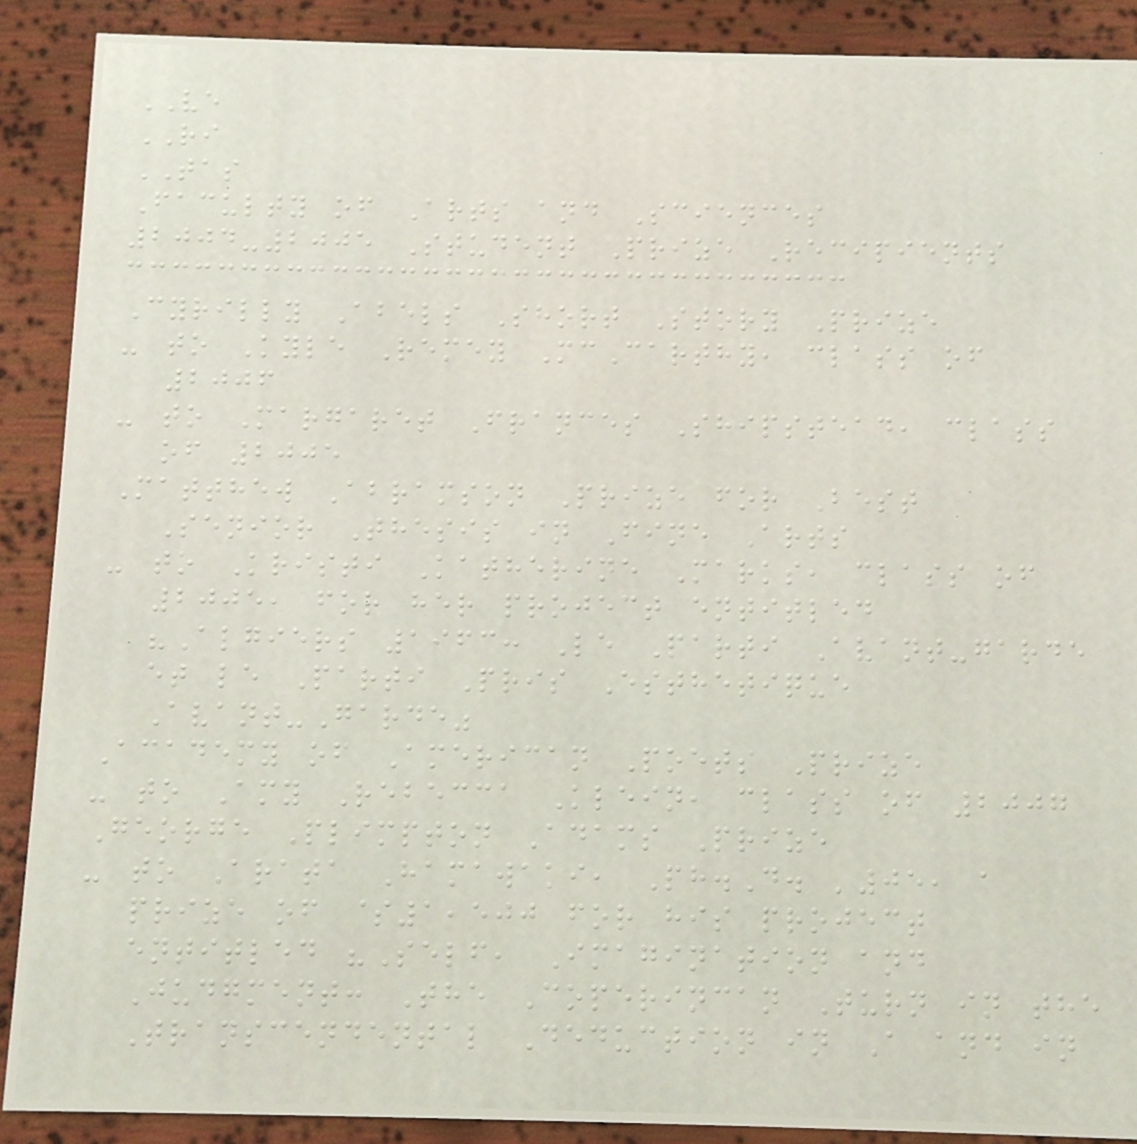VE
RI
TAS
Faculty of Arts and Sciences
2004-2005 Student Prize Recipients
Cyrilly Abels Short Story Prize
- to Kyle Remey McCarthy, class of
2006
- to Margaret Frances Shipstead, class
of 2005
Matthew Abramson Prize for Best
Senior Thesis in Fine Arts
- to Kristi Katherine Marks, class of
2005, for her project entitled
"Algiers 1963: Le Parti Avant-garde
et le Parti Pris Esthetique
Avant-Garde"
Academy of American Poets Prize
- to Amy Rebecca Klein, class of 2007
George Plimpton Adams Prize
- to Arata Hamawaki, Ph.D. '05, a
prize of $1,500 for his project
entitled "Self, Imagination and
Judgment: The Coperincan Turn in the
Transcendental Deduction in A and in
